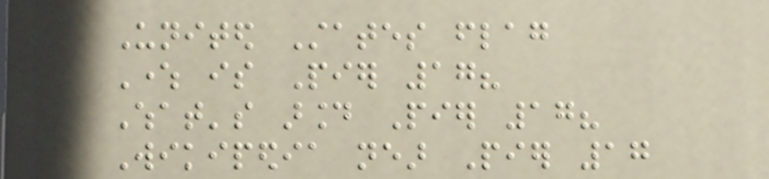United States flag
Where is Pier 17?
What's around Pier 17?
Wikipedia near Pier 17
